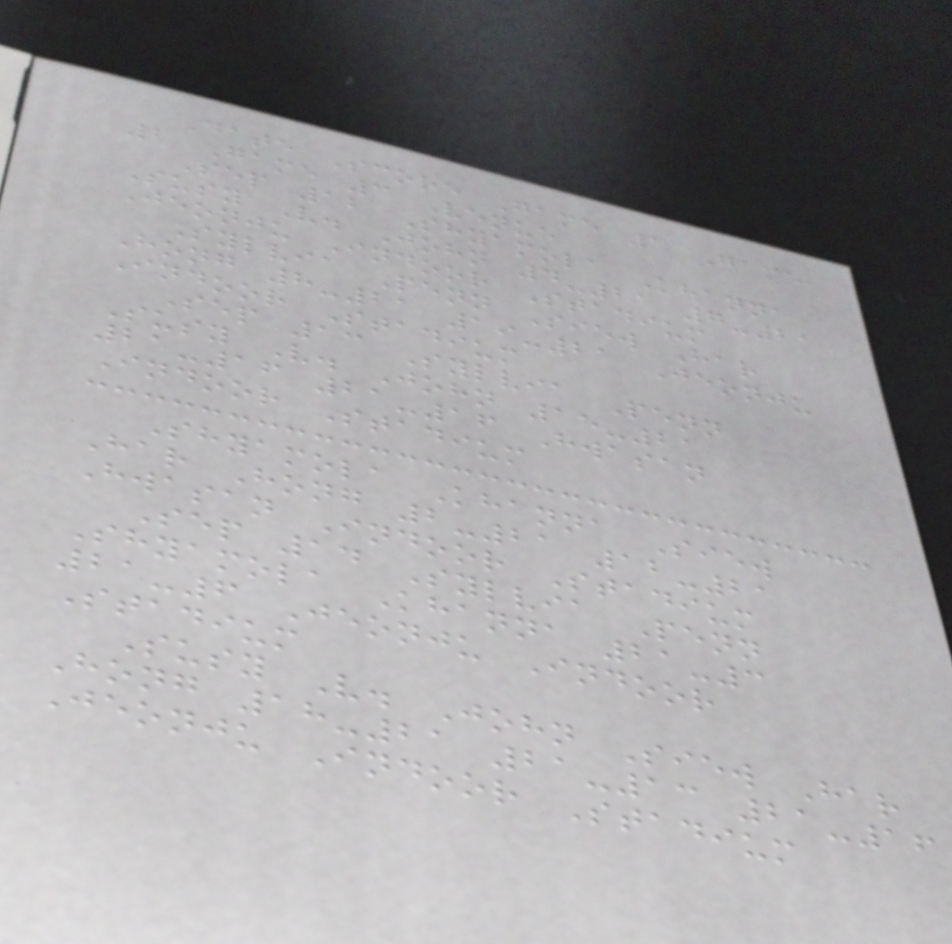Date Score Game 1 Game
2 Game 3 Venue
Sep 12 Shyamola Khanna
Susy V. John 4-21 7-21
Jeonju Indoor Stadium
Sylvia Penn Siew Har
Hong 8-21 19-21 Jeonju
Indoor Stadium
Sep 13 Sylvia Penn
Susy V. John 15-21
21-16 21-16 Hwasan
Indoor Stadium
Shyamola Khanna Siew
Har Hong 2-21 12-21
Hwasan Indoor Stadium
Sep 14 Sylvia Penn
Shyamola Khanna 21-3
21-6 Jeonju Indoor
Stadium
Susy V. John Siew Har
Hong 18-21 21-13 21-16
Jeonju Indoor Stadium
